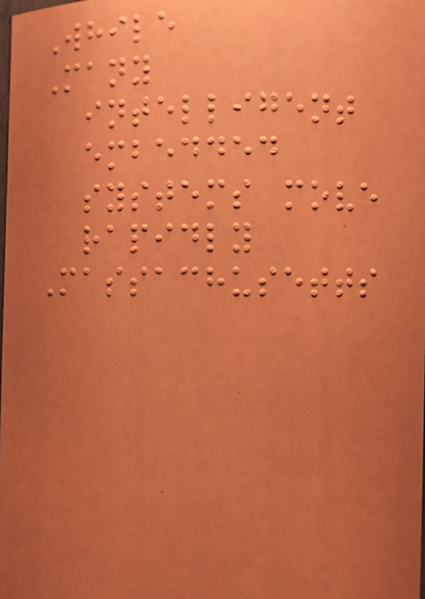While
Many
intelligent
embedded
systems move
rapidly
Massachusetts
